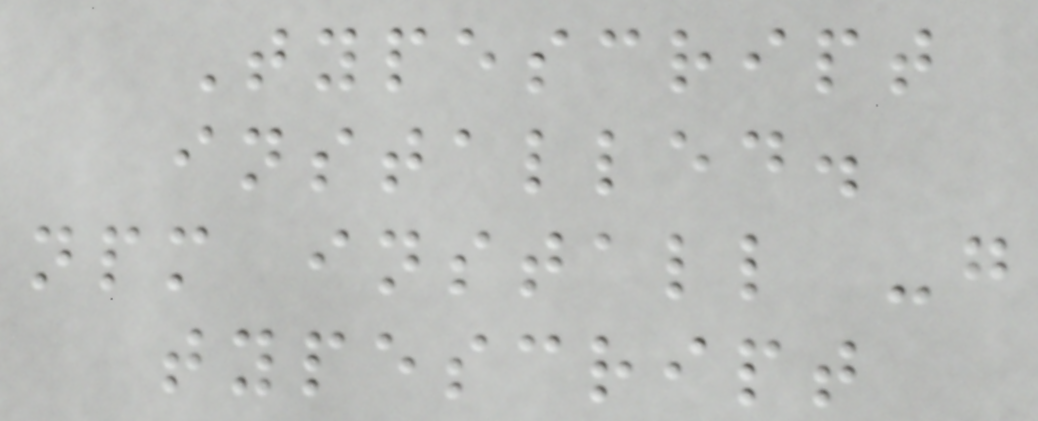Typescript
installed.
npm install -g
typescript
